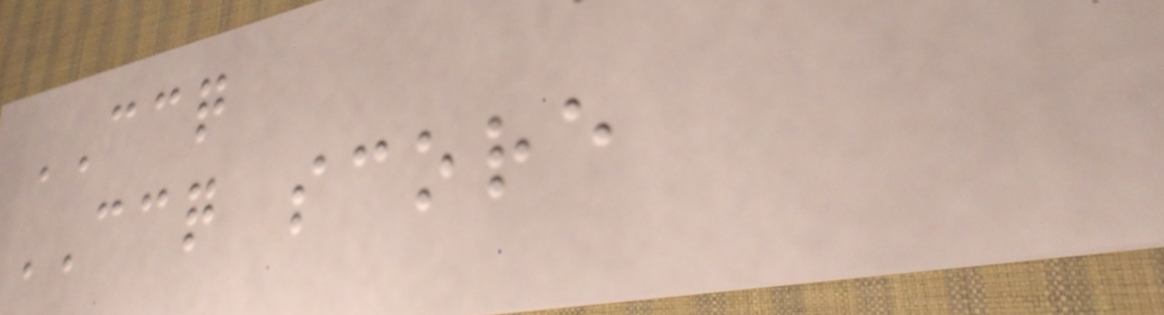CCQ
CCQ score
